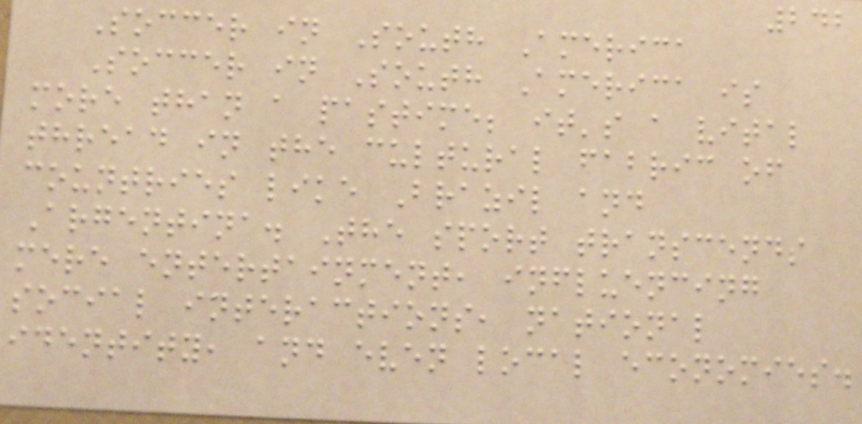242
Soccer in South America
Soccer in South America is
more than a pastime; it's a vital
thread in the cultural fabric of
countries like Brazil and
Argentina. The sport transcends
mere entertainment, influencing
social interactions, national
identity, and even local economies.
